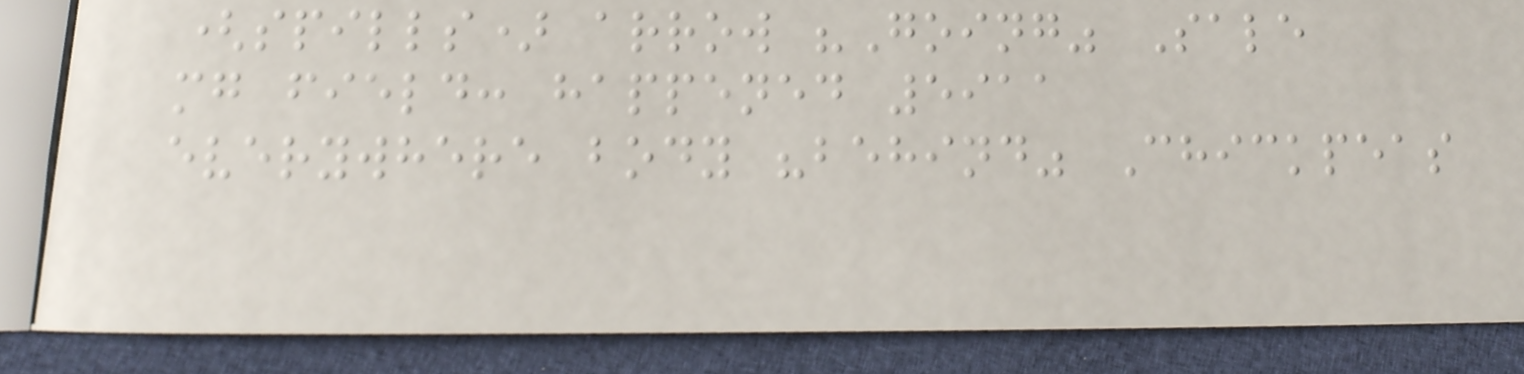(spills) arrow "Going" Sale
mg field: happened 5911
everywhere body "behind" Chickpeas
